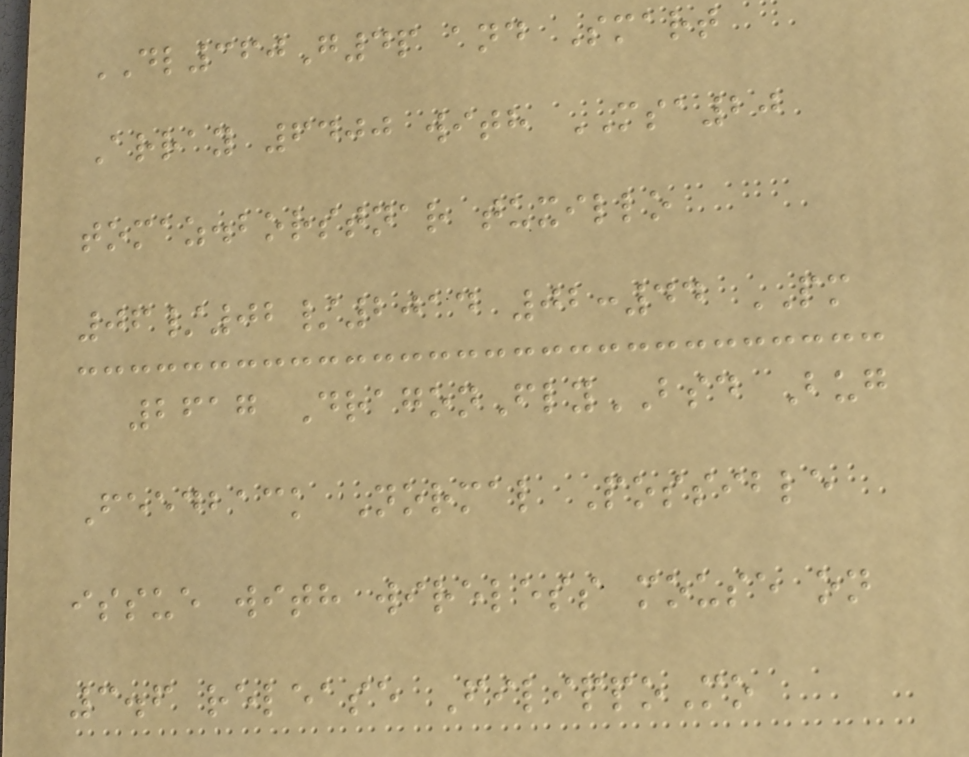DL360G4p and Smart
Array 6400 with MSA20
tomaz.borstnar tuxillo
06/02/2014 02:44 PM
2617 DragonFlyBSD Bug
Feedback Normal Possible
issue with wireless mouse on
3.6 release FilippoMo
